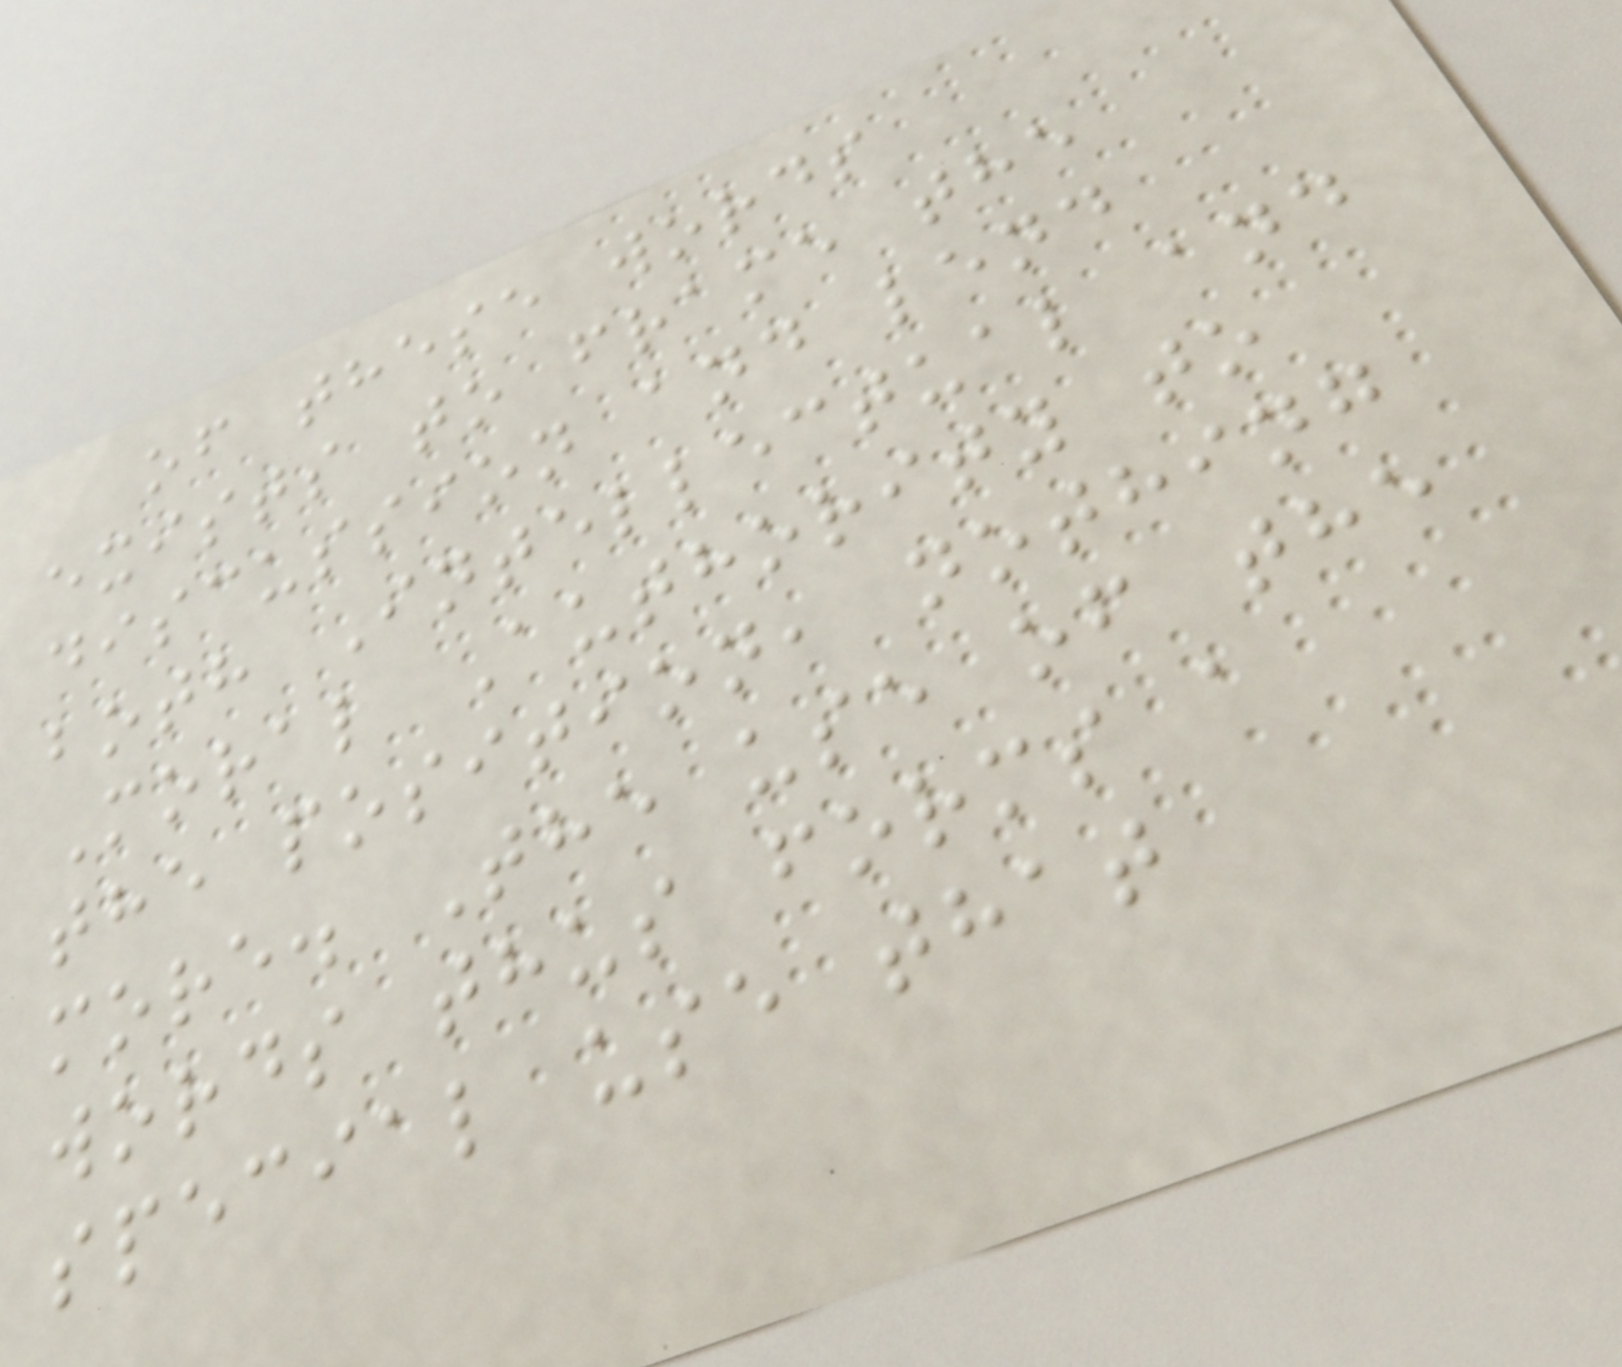of these words
exists to frame the
discussion and lend
both Intellectual and
Moral Authority to
the position, nothing
more. The use of the
words thus forms a
special use that
